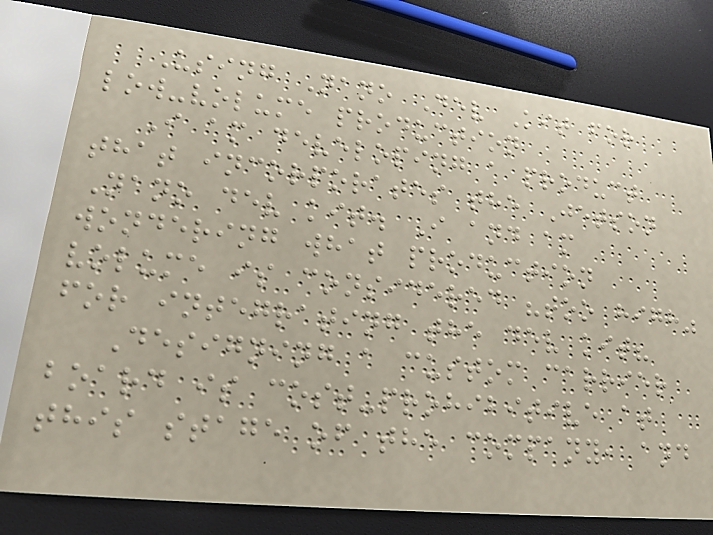Using Nano Dev Kit for
low-volume production
I am developing a product
that incorporates the Jetson
Nano dev kit. I and am
wondering what production
volume is considered "too high"
for integrating the dev kit?
Designing a custom carrier
board is cost-prohibitive at
this stage of the company, and
